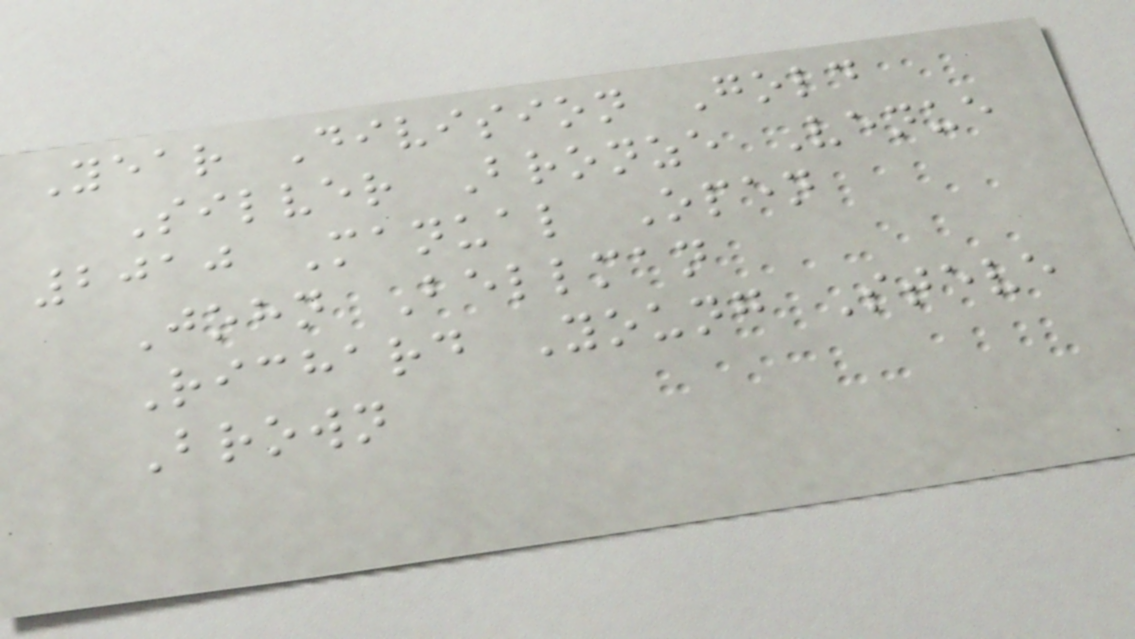Year Division Gold
Silver Bronze Venue
2010 Manual Open
John Bellman
Richard Young Steve
Brown
